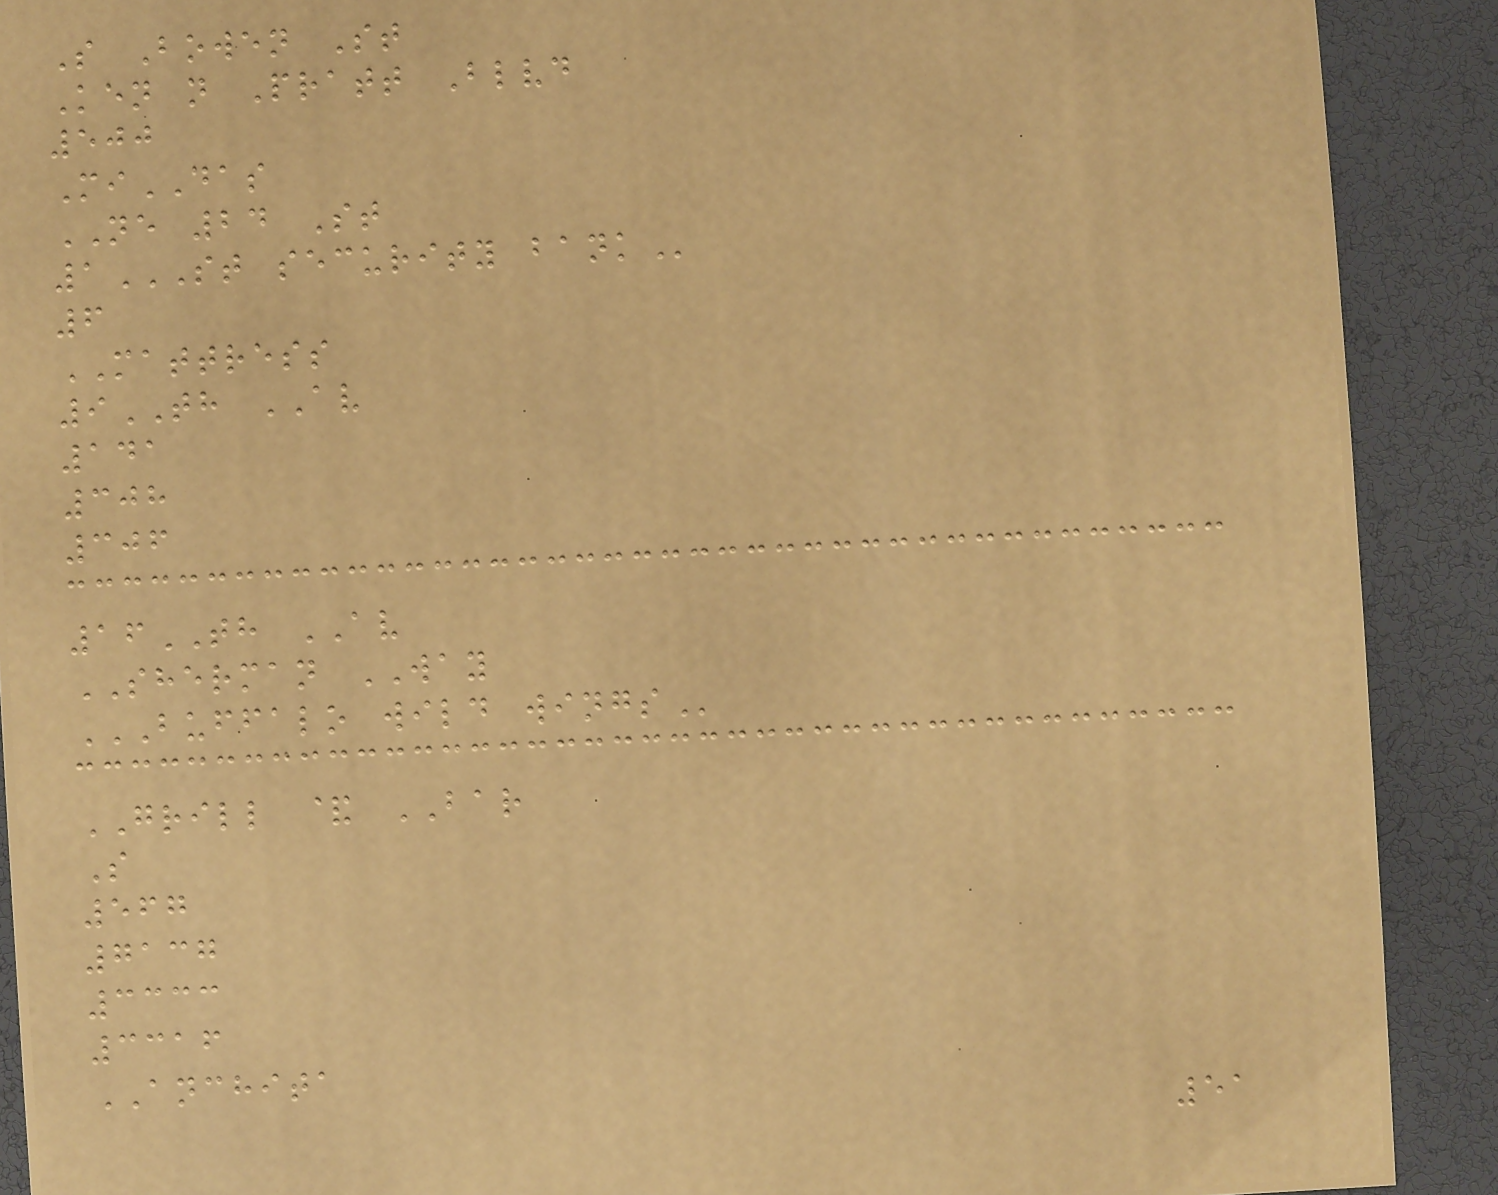S Bowen St
Ken n Pratt Blvd
500
MiDAS
NE 24 St
1ST SECURITY BANK
6
MATTRESS
9TH AV
141
308
306
16TH AV
SHERMAN WAY
BUFFALO WILD WINGS
GRILL & BAR
S
567
7137
3333
3316
ANCHITA
51
